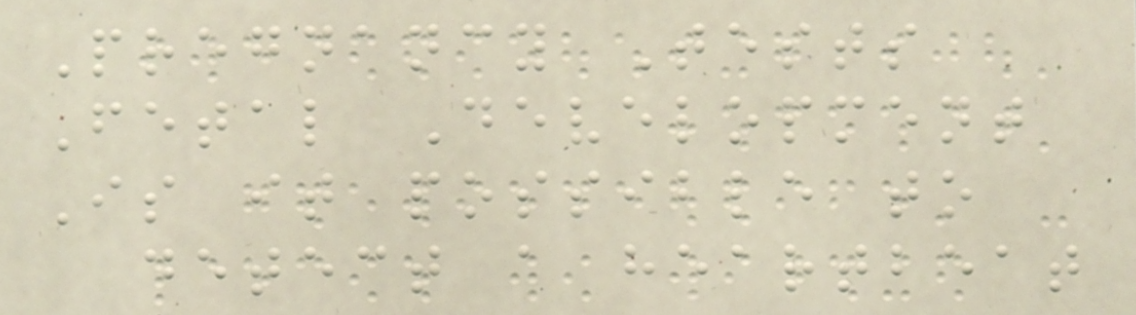Pregnancy Tests
Fetal Development
Is it possible to
detect a heartbeat
